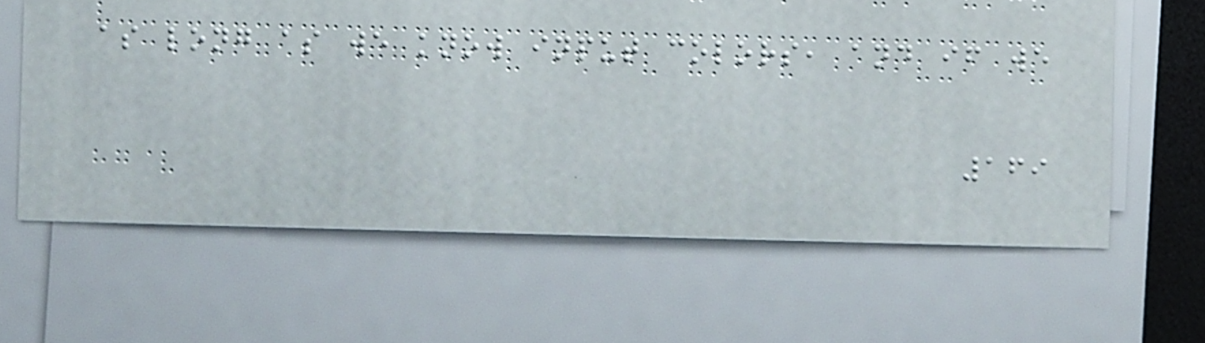as long as we know input colors, and if we
169
